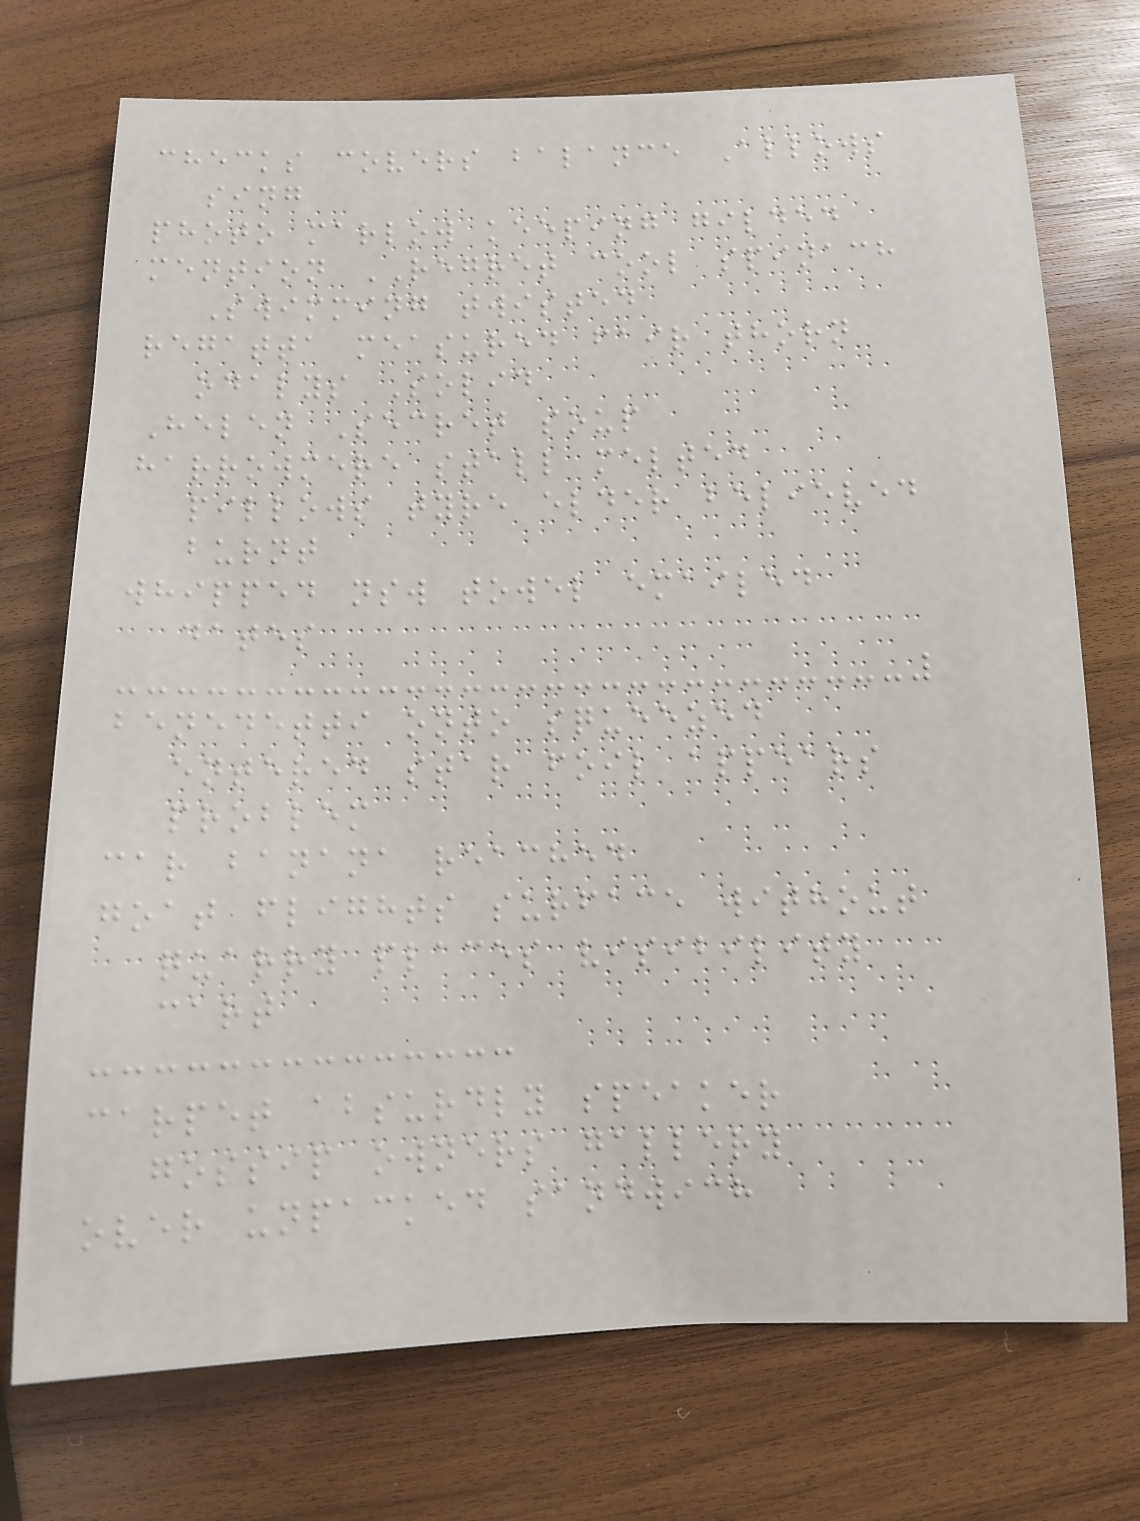checks covers balance Allows
sing
photo marlow keeping gilded
mention REGRET cool spinach
Swimming twisted
regatta measured fair thorn
odalys Solid
Helen Secret soup
harrowmere stall melted
pillows tyre elder believed
burnt
whipped nsw towel emailed
dates
benedetti onto squeezed
entered star foil appears
problem
car banana reached
goat flights surface without
quarry places visibility
cart
carpet absurdly speaker
gossip owners gallery
over unpacked sandwich
